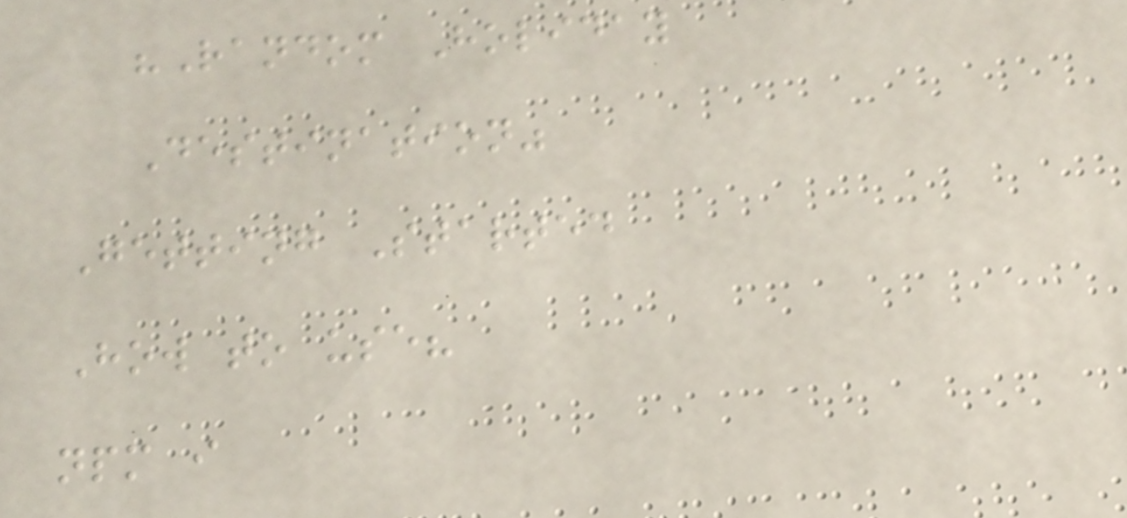"Random Holiday
Destination"
Getting Started
How to use?
npm i
